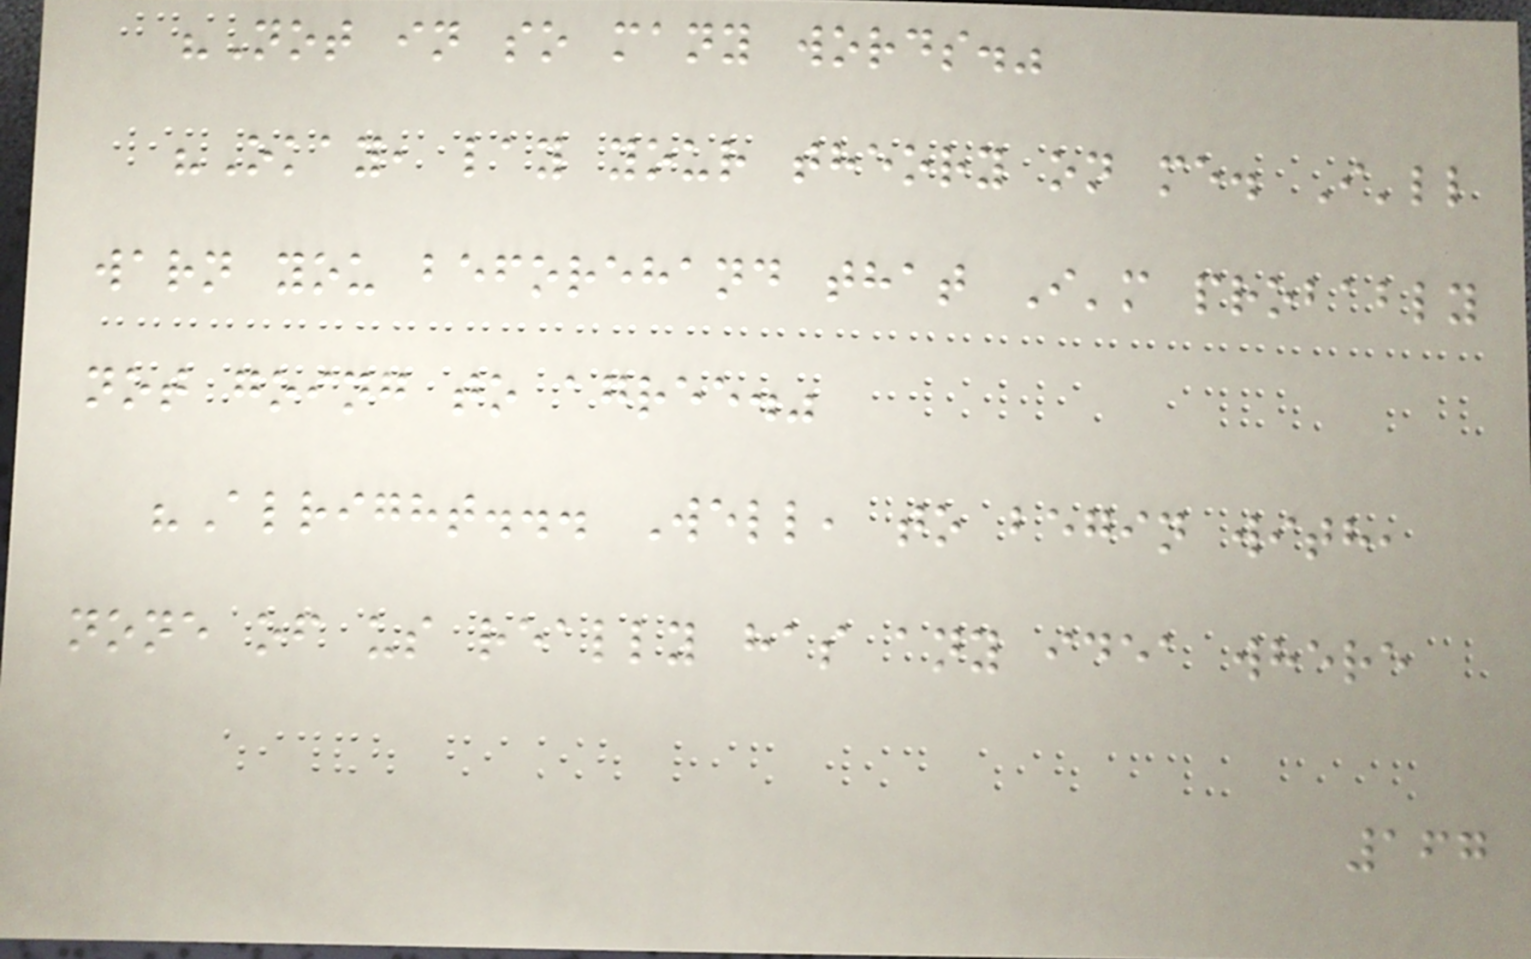"Not in so many words."
"Okay, lay your theory on me. I'll
warn you beforehand that I'm probably
not going to agree."
"Alright... Well, to begin with,
none of us really has any idea where
167
